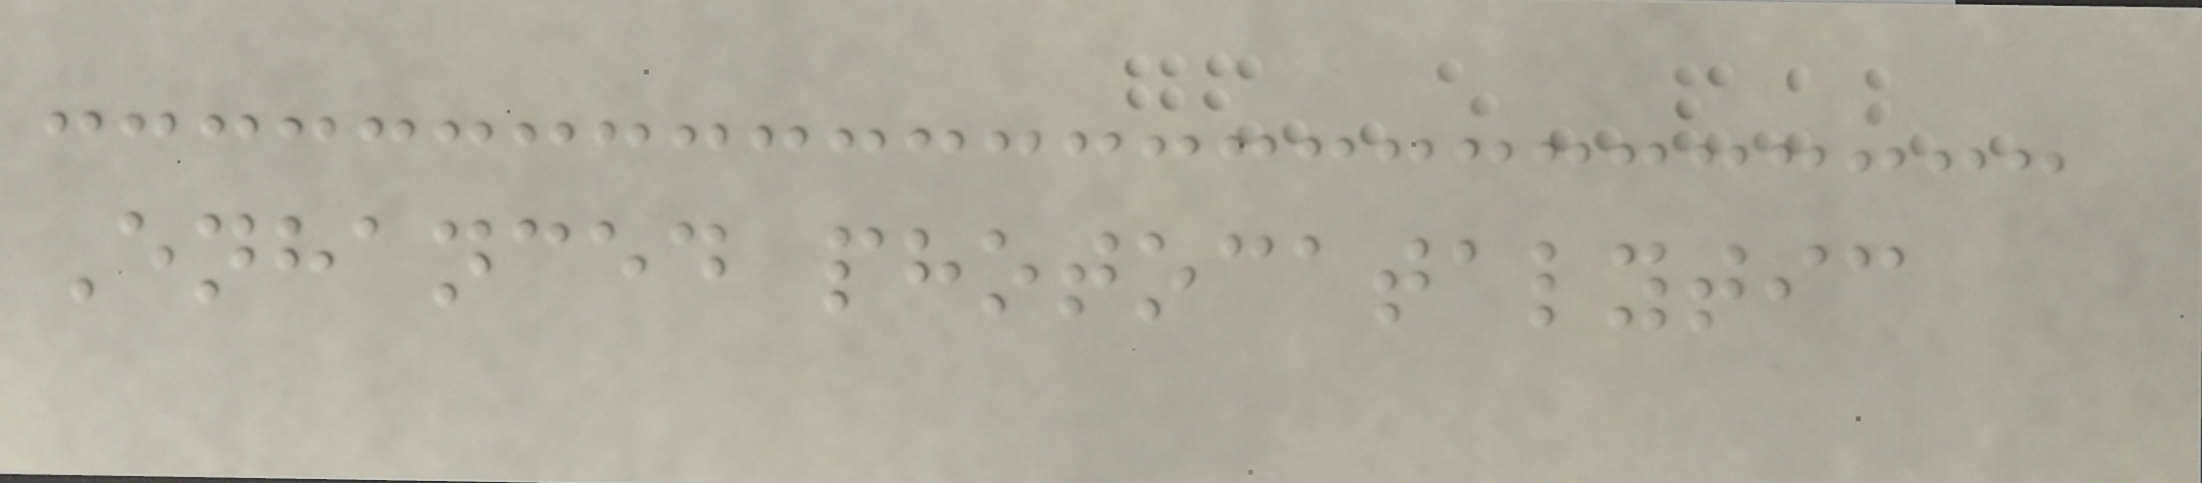Enhanced photocatalytic
